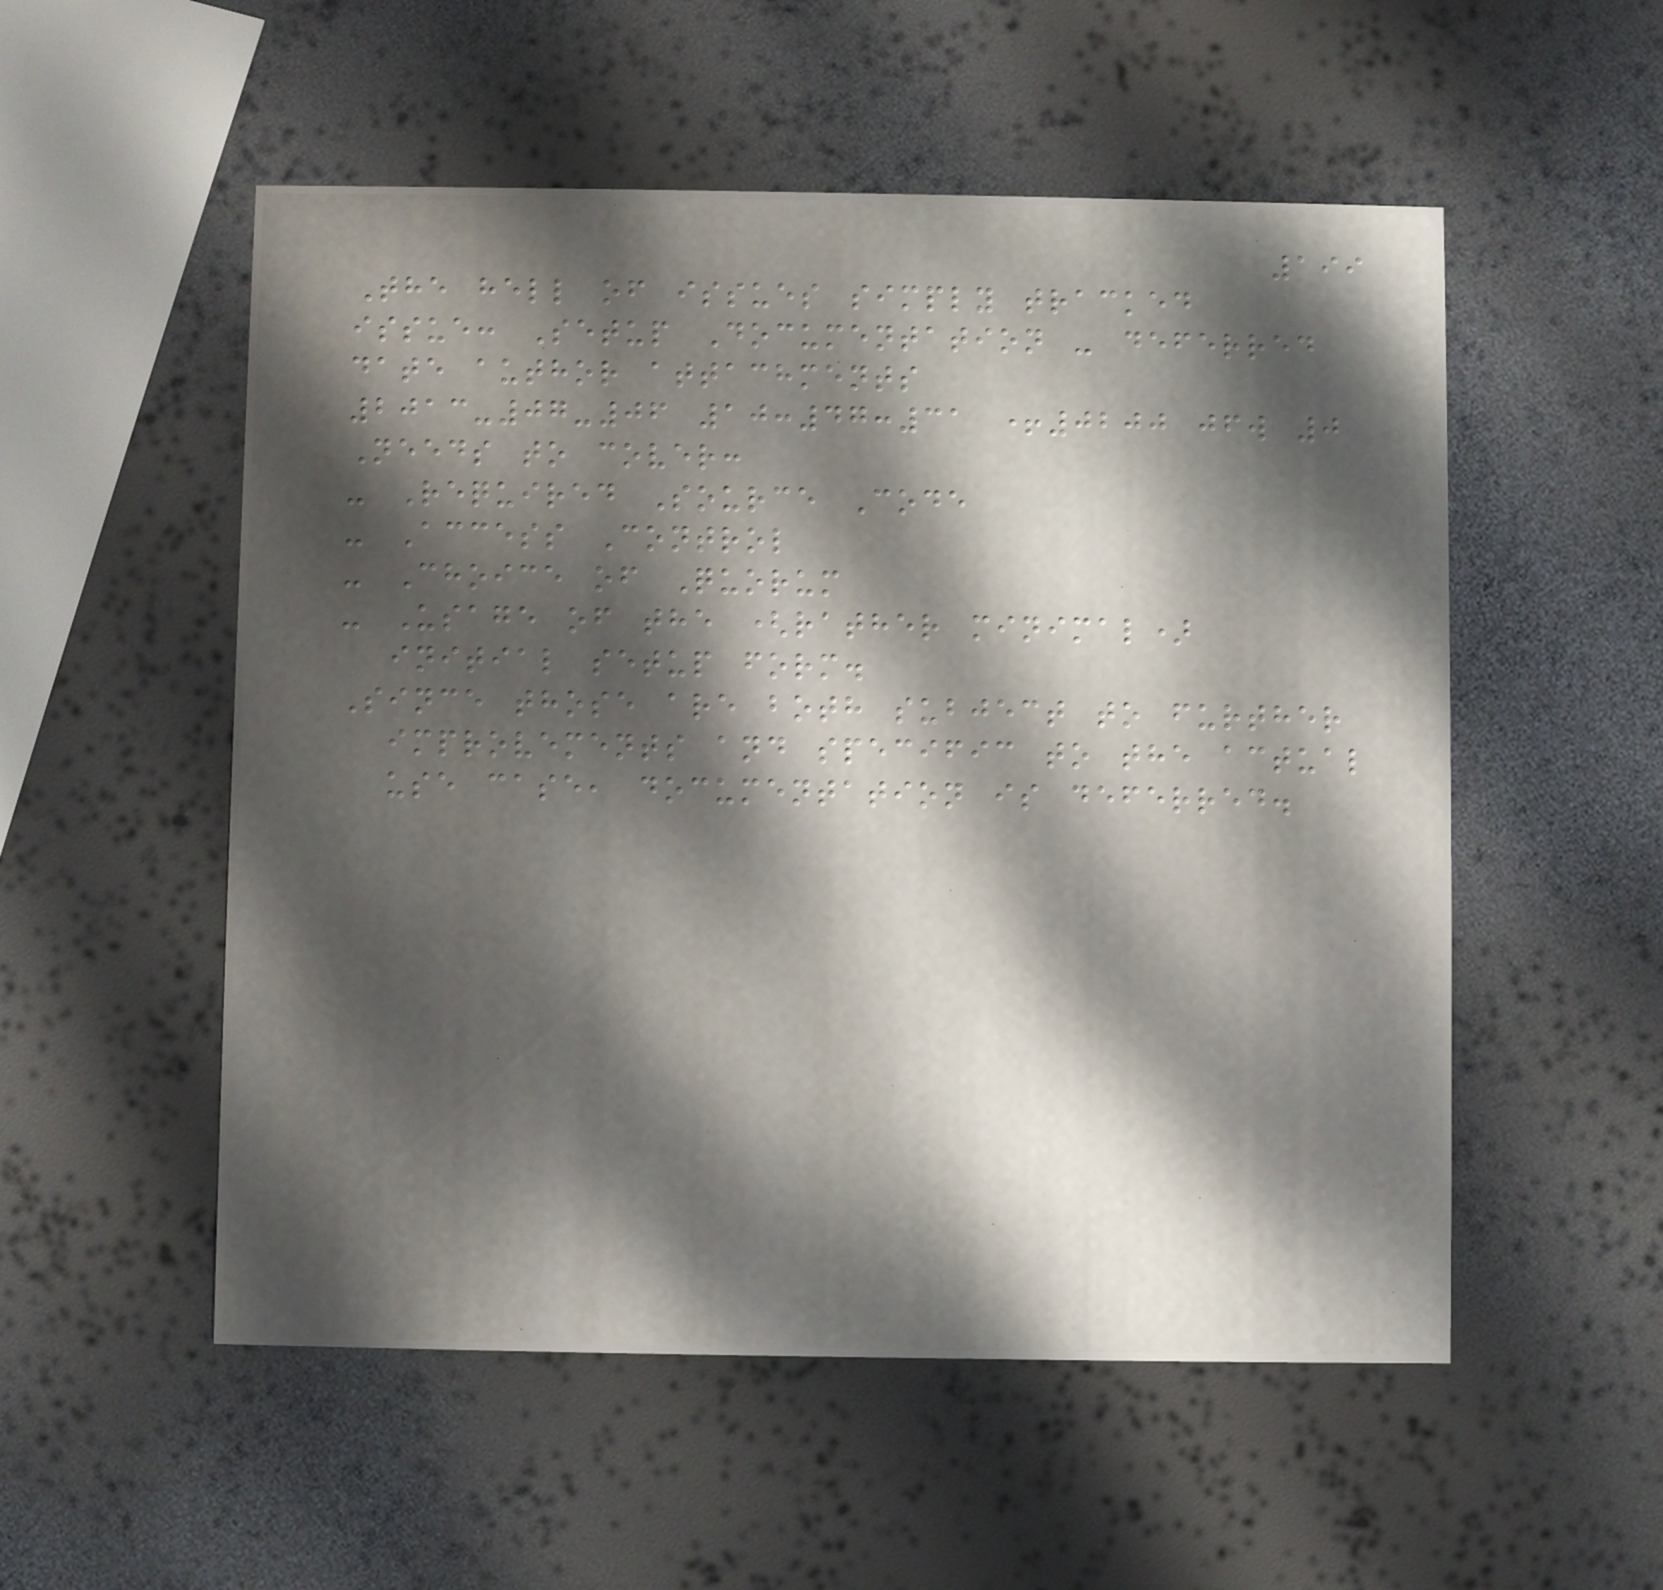199
The hell of issues simply tracked
issue: Setup Documentation - deferred
date author attachments
2013-07-06 10:47:31 +0200 jfw 0
Needs to cover:
- Required Source Code
- Access Control
- Choice of Quorum
- Usage of the (rather minimal)
initial setup form.
Since those are both subject to further
improvements and specific to the actual
use case, documentation is deferred.
